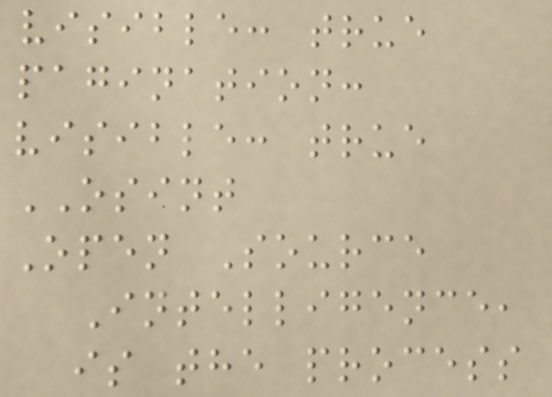visible: true
pagination:
visible: true
OSINT
Open Source
Intelligence,
is the process
